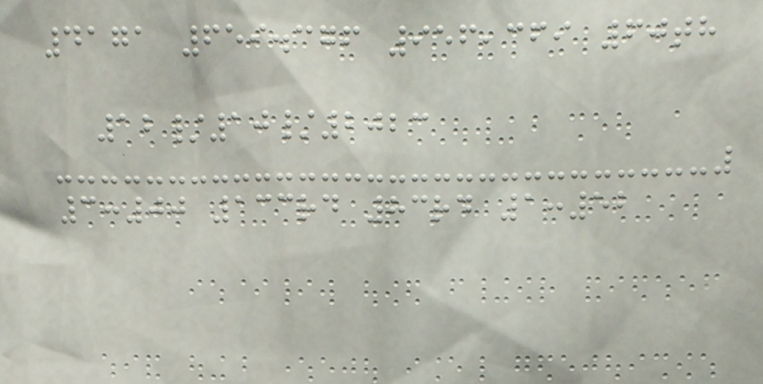4171 659.376 956,369 60th
12/10/2023
3:00 133rd 83rd 1:52
